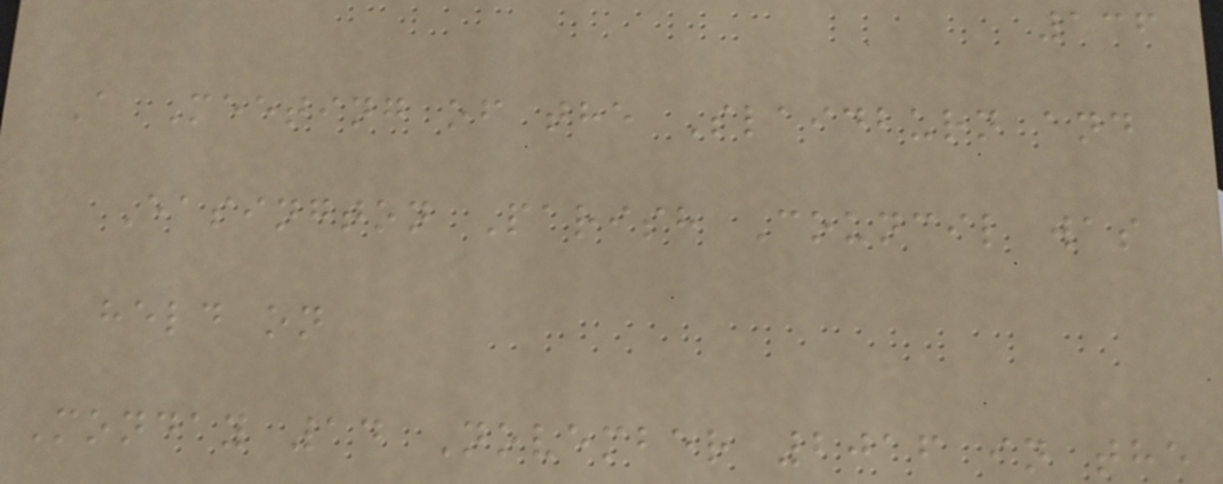136
A Meeting of the Slaidburn and
Easington Parish Council was
held on
Monday 14 November 2016 in the
